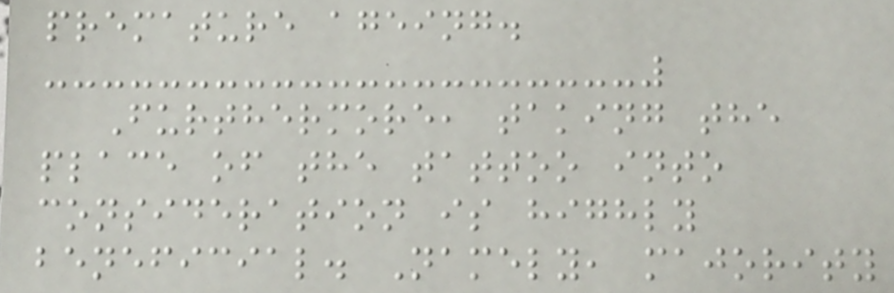premature ageing.
Furthermore, taking the
place of the tattoo into
consideration is highly
beneficial. Namely, majority
